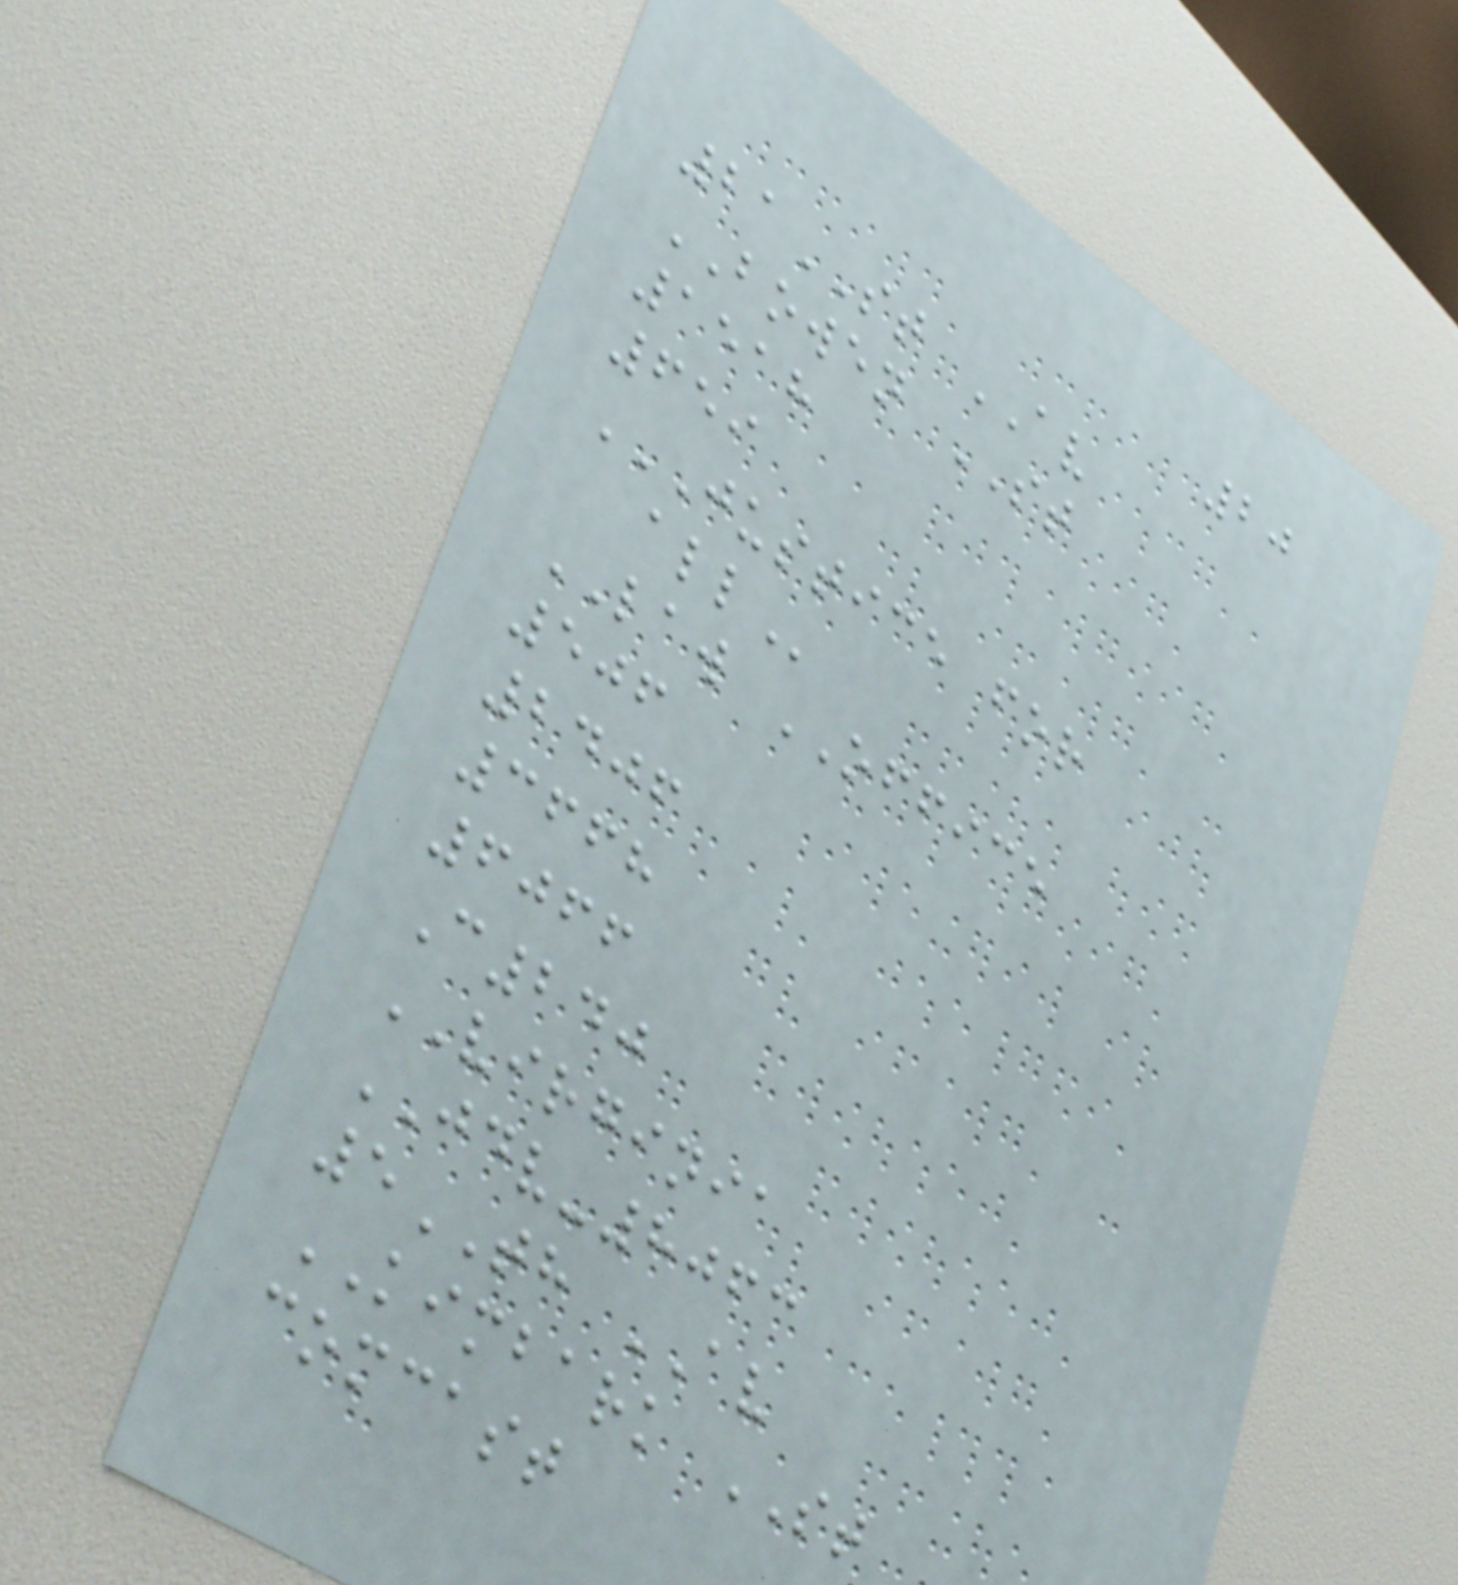20
21ST AV
BOWEN ST
1518
659
JUSTICE FOR
ALL
LAW OFFICE
506
2406
3668
6066
C240
VIRGINIA
JDV-8063
5TH AV
KIMBARK ST
comcast
